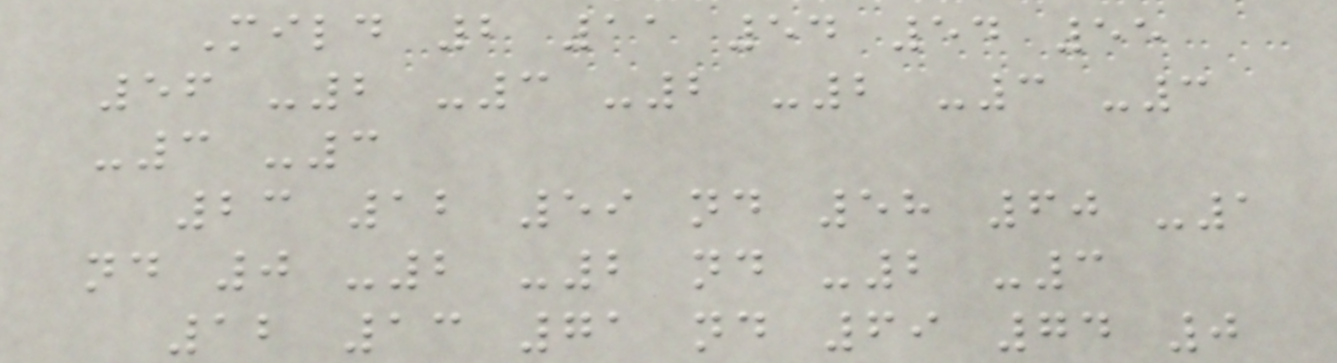Mild 2 11 54 54 55
56 -2 -3 -2 -2 -3 -3
-3 -3
23 12 59 nd 58 60 -1
nd 0 -2 -2 nd -2 -3
12 13 71 nd 69 74 0
